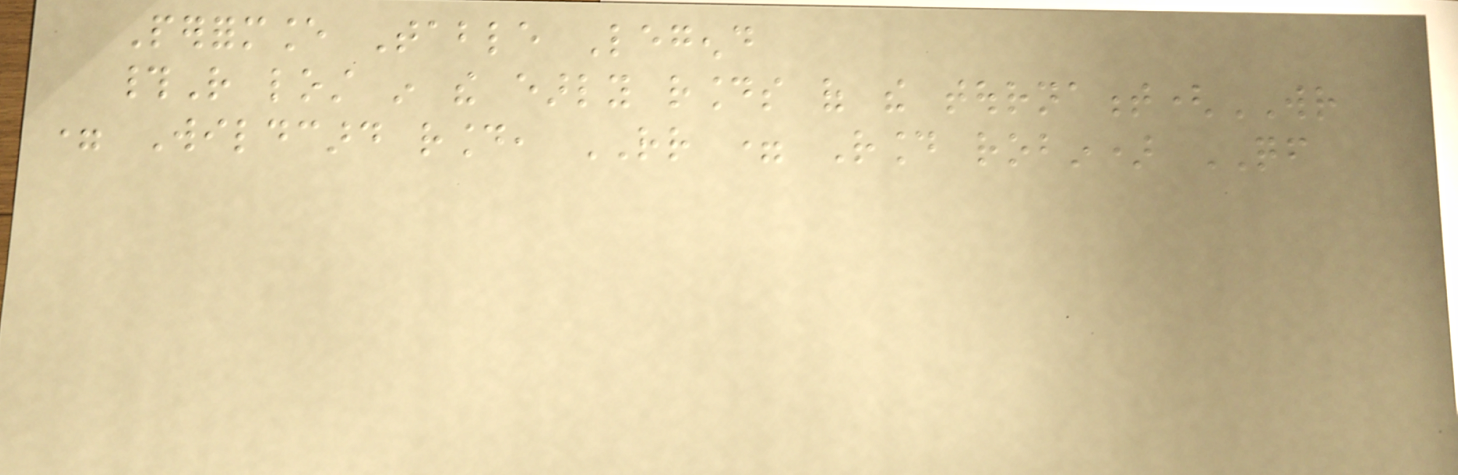Performance Table Legend
#R lost in the early rounds of the tournament(WR
= Wildcard round, RR = Round robin) QF
